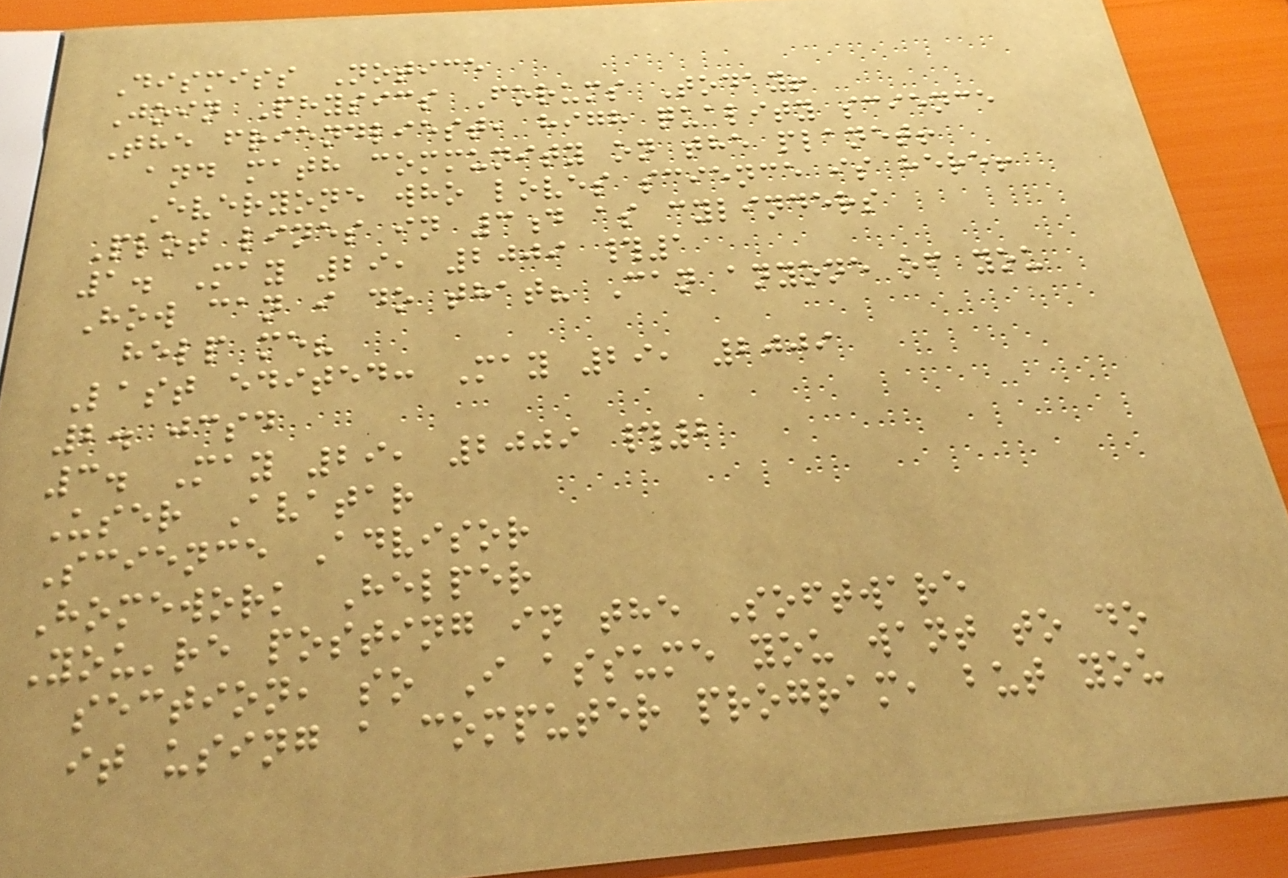Dismiss Notice
Join Physics Forums Today!
The friendliest, high quality science
and math community on the planet!
Everyone who loves science is here!
Plot lines in 3d as cylinders
1. May 29, 2009 #1
How can i do that? Can anyone of you
help me?
Last edited: May 29, 2009
2. jcsd
3. May 29, 2009 #2
User Avatar
Science Advisor
Homework Helper
You're posting in the Software
section, so I assume you want to do
it using a computer program, but you
